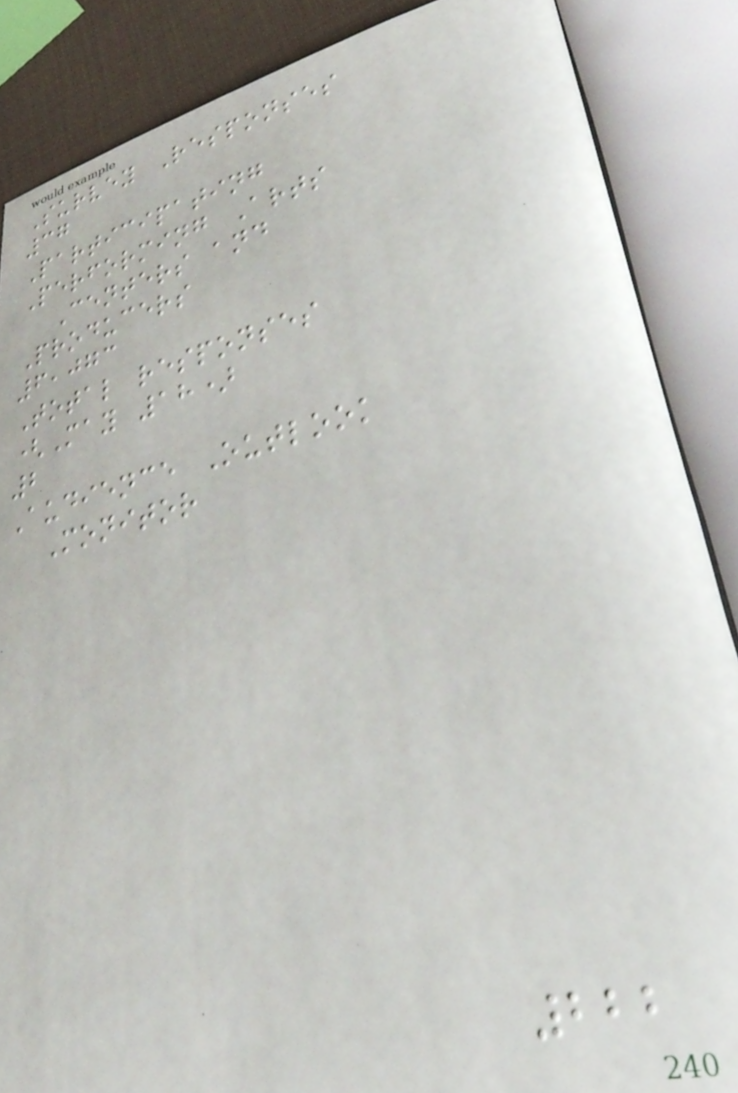Survey Responses
37
Participating
Performing Arts
Centers and
Producers
6,073
Total responses
(May 18)
2
Audience Outlook
Monitor
222
